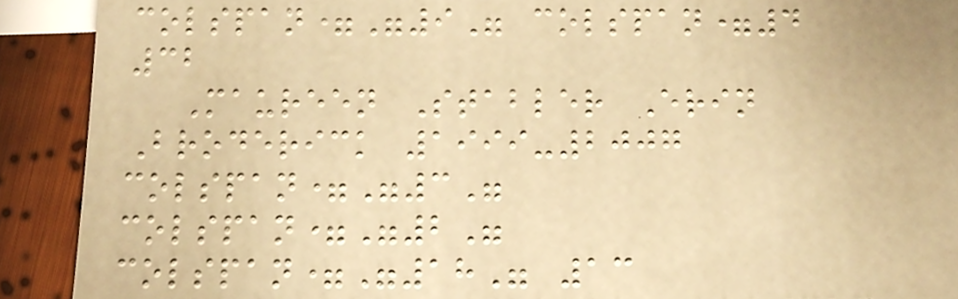colspan="9" colspan=4
32
Maureen Stabler Erin
Broderick 1999-2007
colspan="3"
colspan="2"
colspan="18" 13
